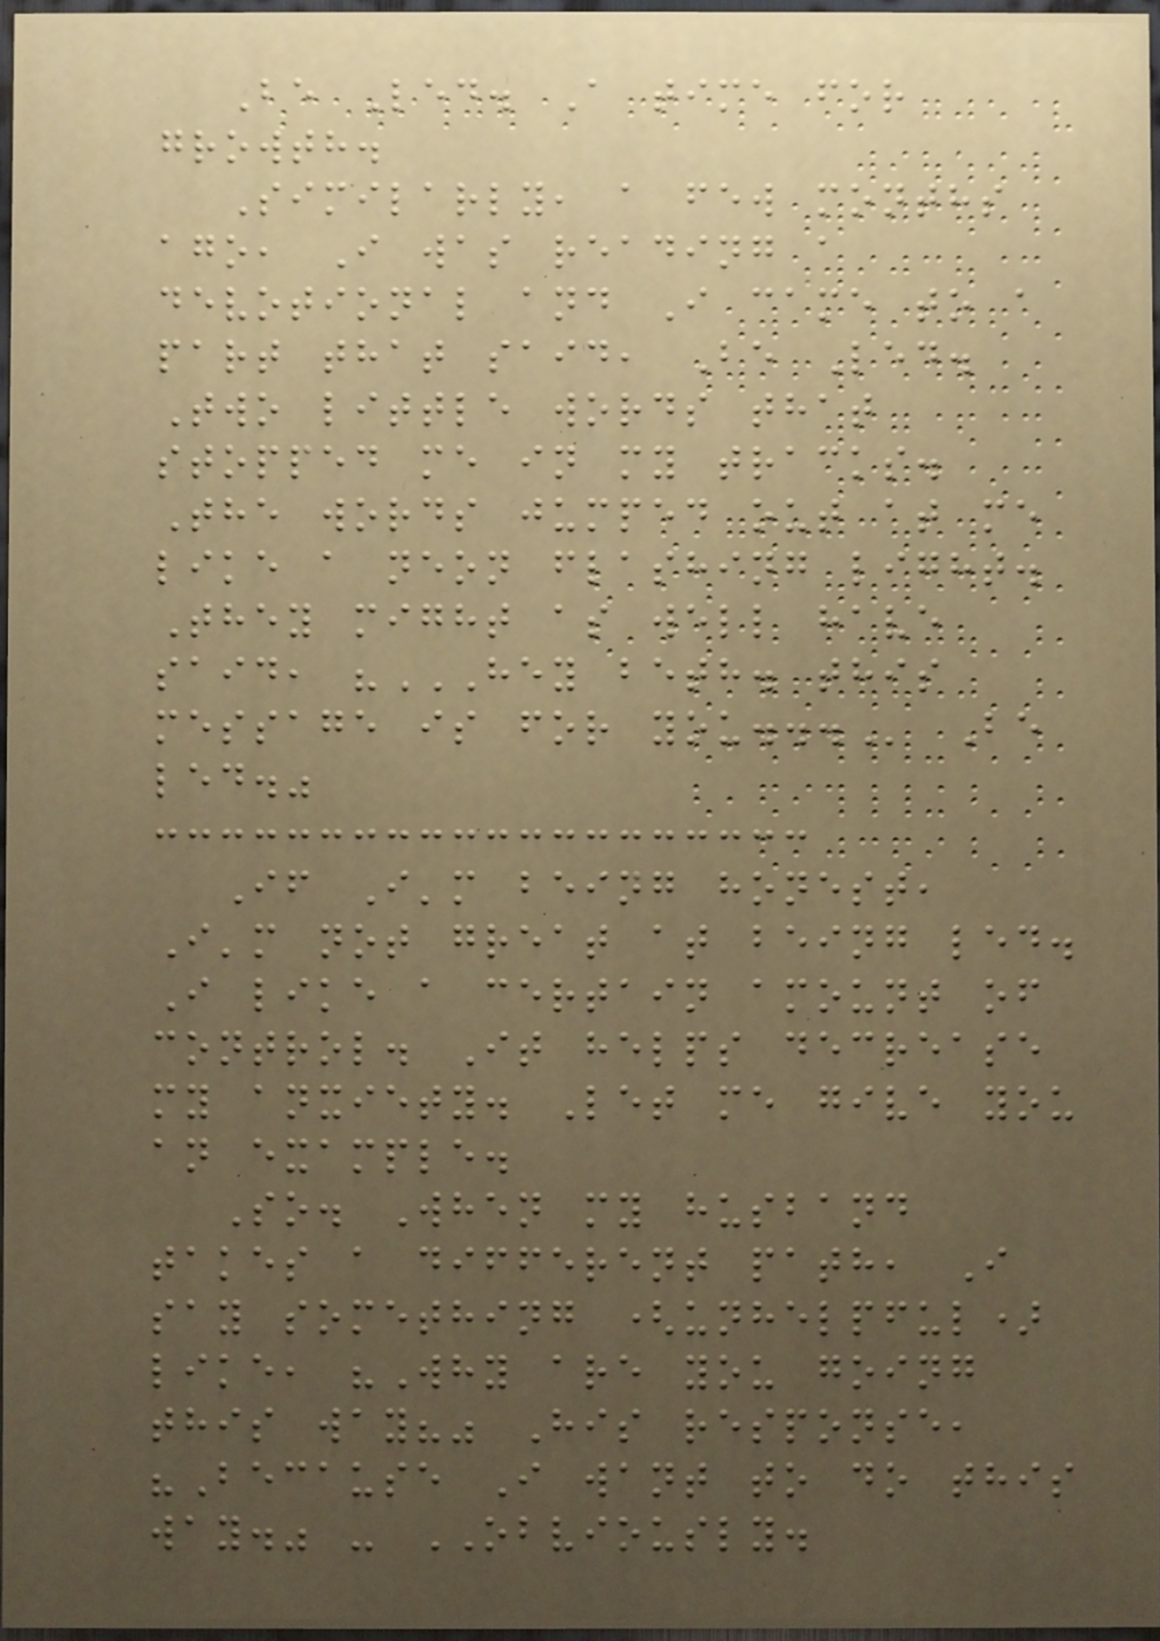Be Led. A time for
growth.
Similarly, a few months
ago, I was reading a
devotional and I came to a
part that said, Be Led.
Two little words that
stopped me in my tracks.
The words jumped out at me
like a neon flashing light.
They might as well have
said, "HEY BETH. THIS
MESSAGE IS FOR YOU... Be
led."
If I'm being honest,
I'm not great at being led.
I like a certain amount of
control. It helps decrease
my anxiety. Let me give you
an example.
So. When my husband
takes a different path, I
say something (unhelpful)
like, "Why are you going
this way?" His response,
"Because I want to do this
way." - OBVIOUSLY.
